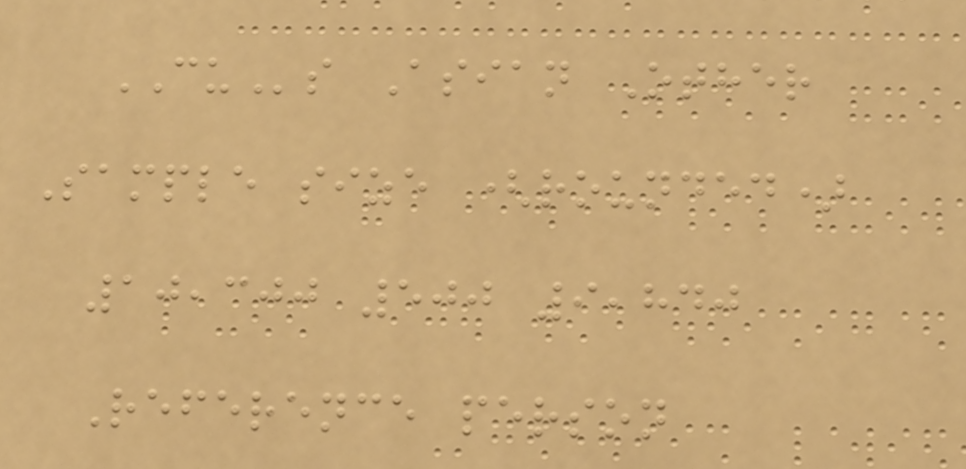CUs Asian Other
Sample size (rounded)
10,300 500 9,840
Reference person
